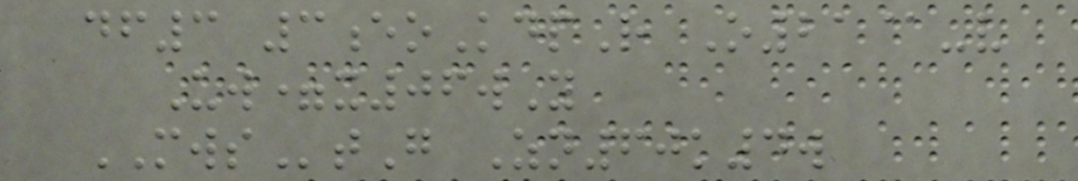df3 3eoKdpR O21@-v
Uw=x06wY
MWStG Zn60k4w
